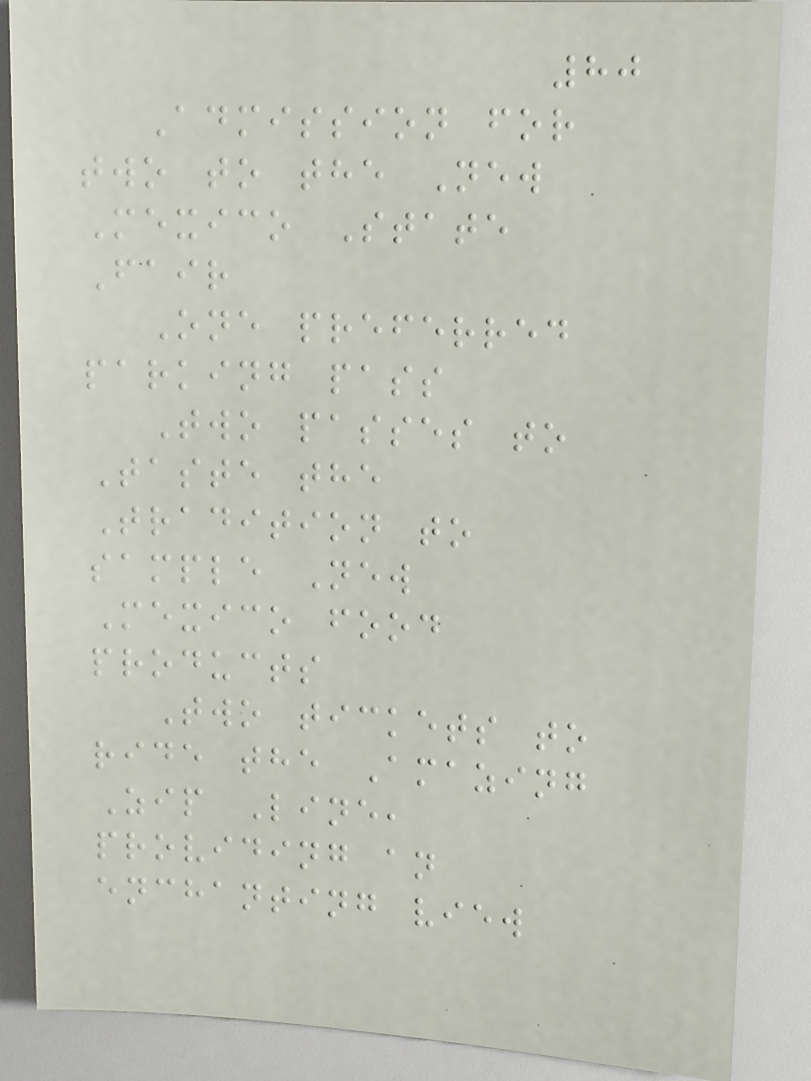80
Admission for
two to the New
Mexico State
Fair
One preferred
parking pass
Two passes to
Taste the
Tradition to
sample New
Mexico food
products
Two tickets to
ride the Amazing
Zip Line,
providing an
enchanting view
